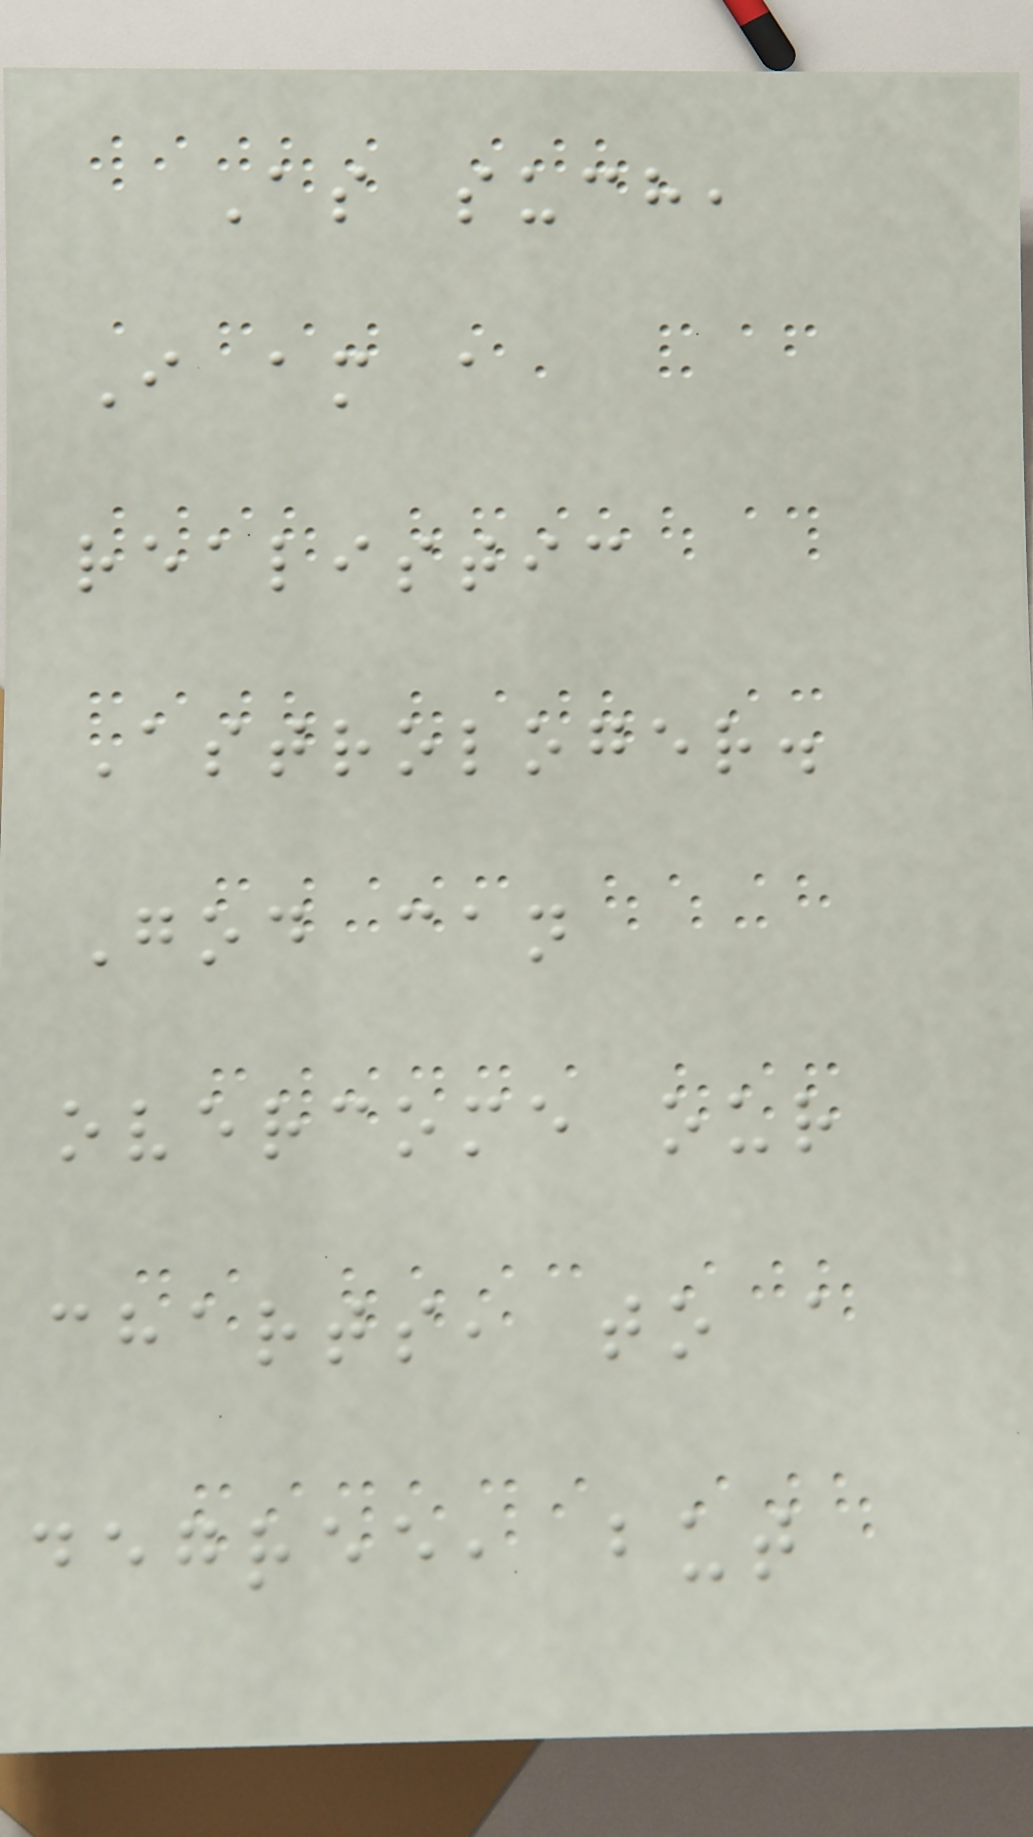As such,
I am a
realistic
Astrologer.
God can
overcome our
charts, to a
degree, but
